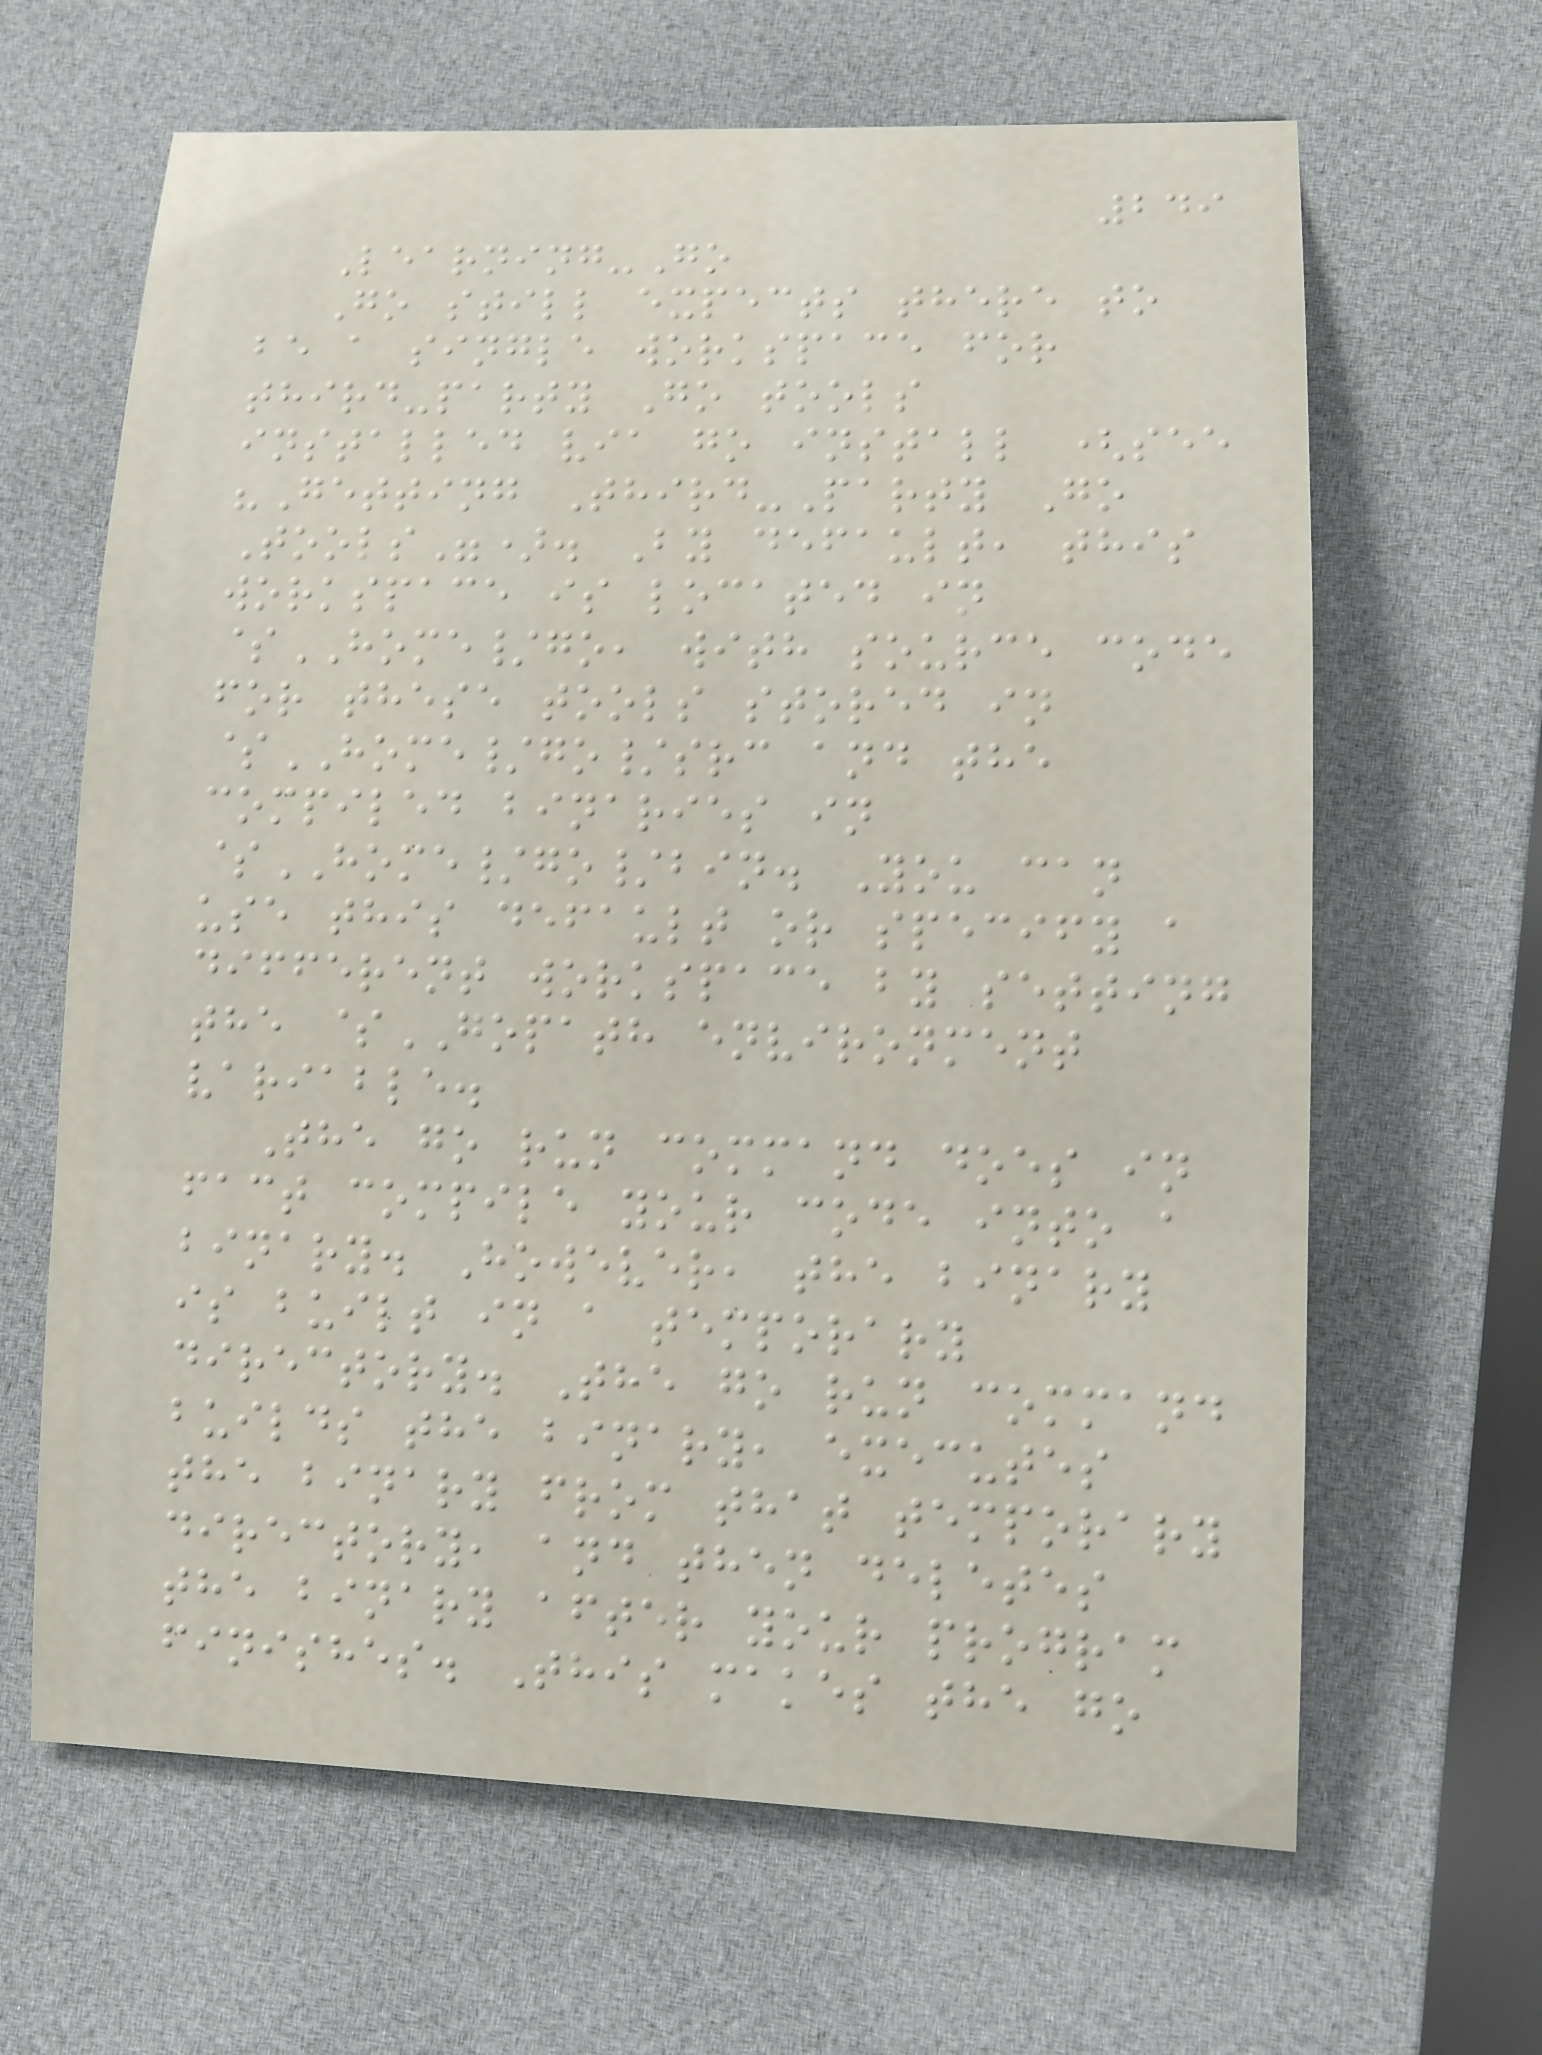249
Learning-Go
Go still expects there to
be a single workspace for
third-party Go tools
installed via go install (see
"Getting Third-Party Go
Tools"). By default, this
workspace is located in
$HOME/go, with source code
for these tools stored in
$HOME/go/src and the
compiled binaries in
$HOME/go/bin. You can
use this default or specify a
different workspace by setting
the $GOPATH environment
variable.
The go run command does in
fact compile your code into a
binary. However, the binary
is built in a temporary
directory. The go run command
builds the binary, executes
the binary from that temporary
directory, and then deletes
the binary after your program
finishes. This makes the go
